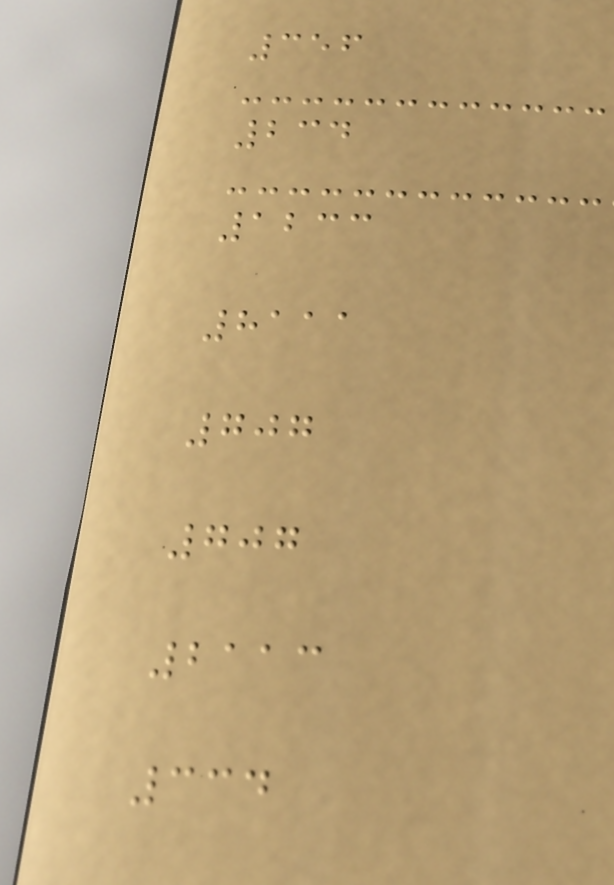356
234
1233
8111
707
707
2113
334
